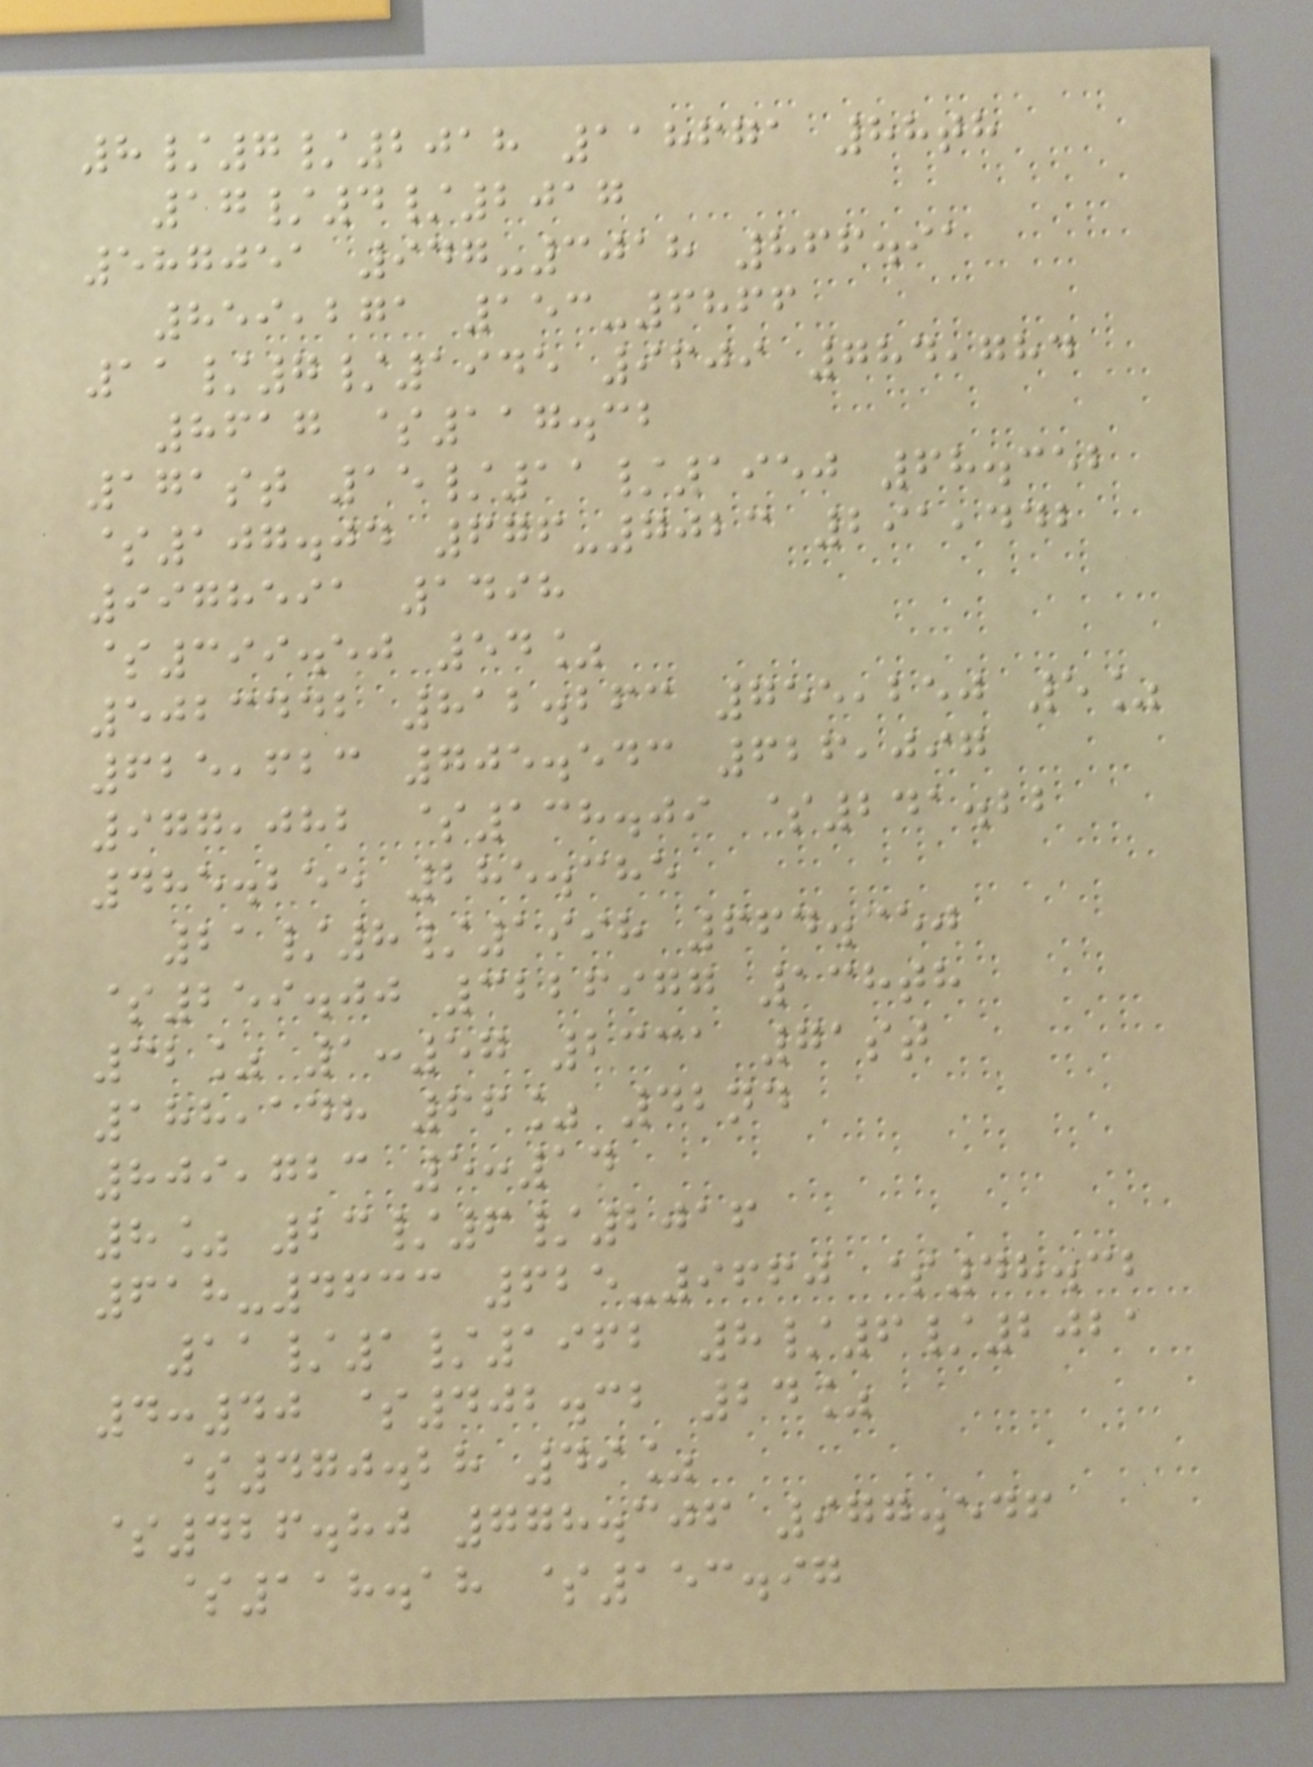8/7/2018 118671 88th
17/4/2017
587051 947-3018 866.91
859,271 153-6866
11/7/1945 9609 784,784
8617 $117.32
171st 15/11/1950 68.352
$107.04 676-7023 291,442
9978591 1498
$399.50 54%
5023442 812.263 755,250 5%
625,623 705.543 626,097
977,082 $138.09 $241.22
485.255 285.385
21/8/1998 664.350
$259.00 3226977 138th
32% 1:57 2331 71st
188,148 66% 42nd
809,723 5:14
8% 23/6/2016
618-4633 625-9660 $48.32
11/1/1962 8/6/2021
4:40 $402.32 24%
$470.28 49%
$426.80 778.306 977.546
$118.18 $153.97
